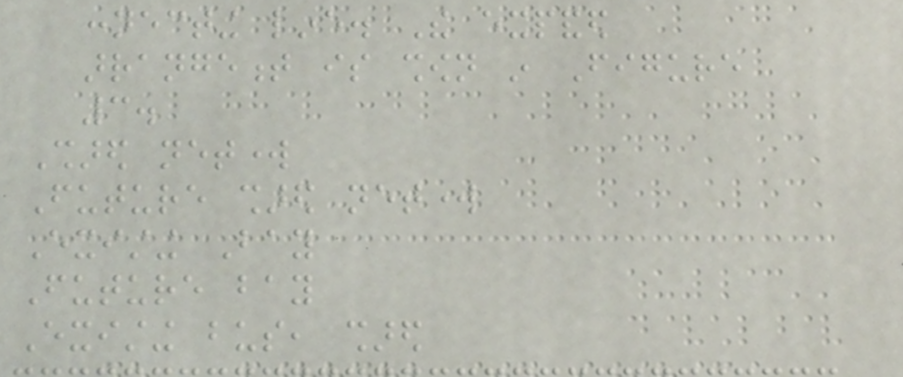connecting line. The expanded
arrangement is shown in Figure
3.
Shared network
Future shared network
Existing Bay
Future bay
Existing bus, shared
